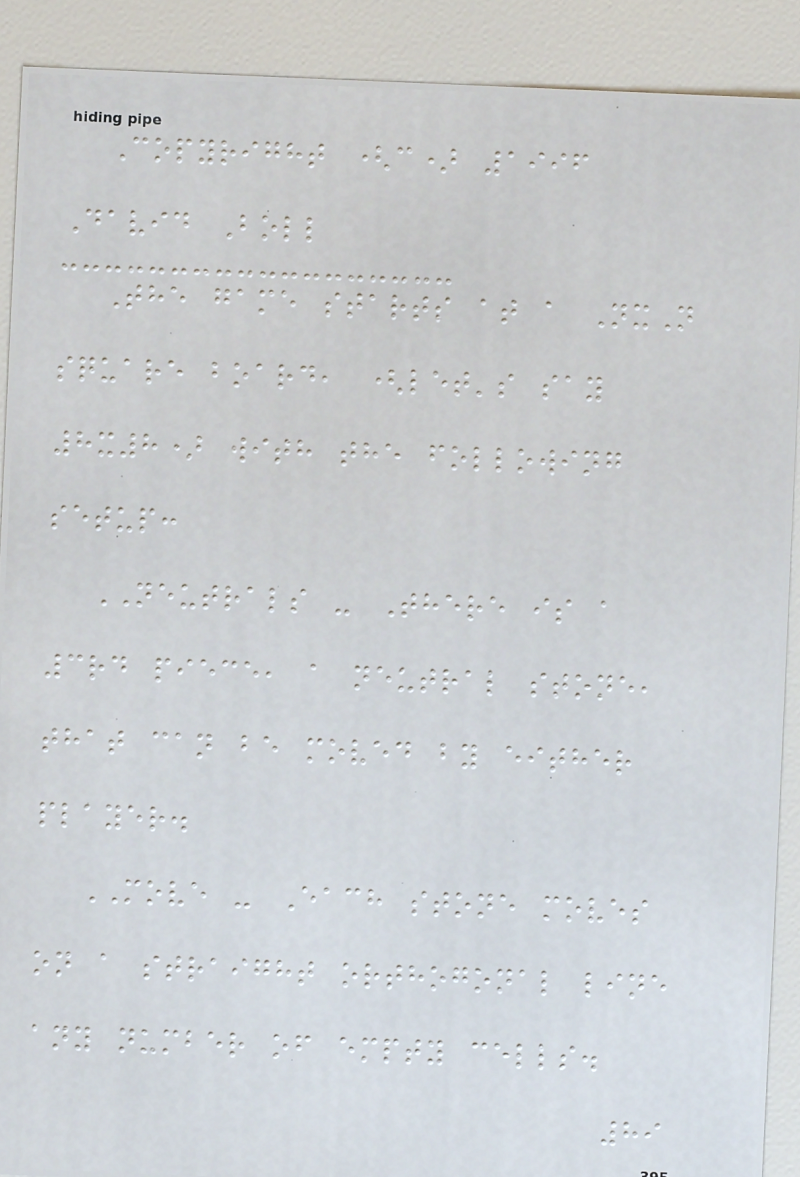Copyright (c) 1996
David Boll
The game starts at a NxN
square board, (let's say
8x8) with the following
setup:
NEUTRALS - There is a
3rd piece, a neutral stone,
that can be moved by either
player.
MOVE - Each stone moves
on a straight orthogonal line
any number of empty cells.
89
